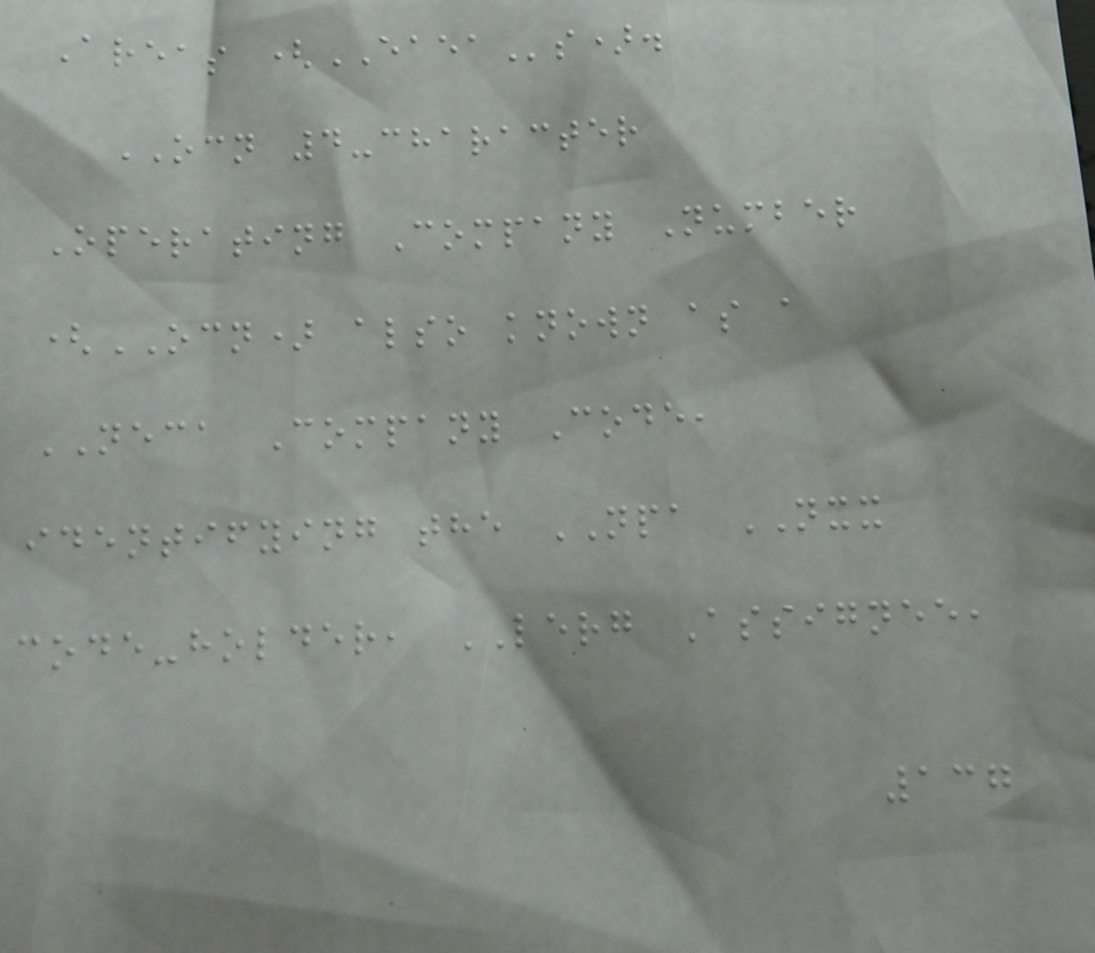Areas (EAEAs).
OCN 4-character
Operating Company Number
(OCN) also known as a
NECA Company Code,
identifying the NPA NXX
code-holder, LERG Assignee,
137
